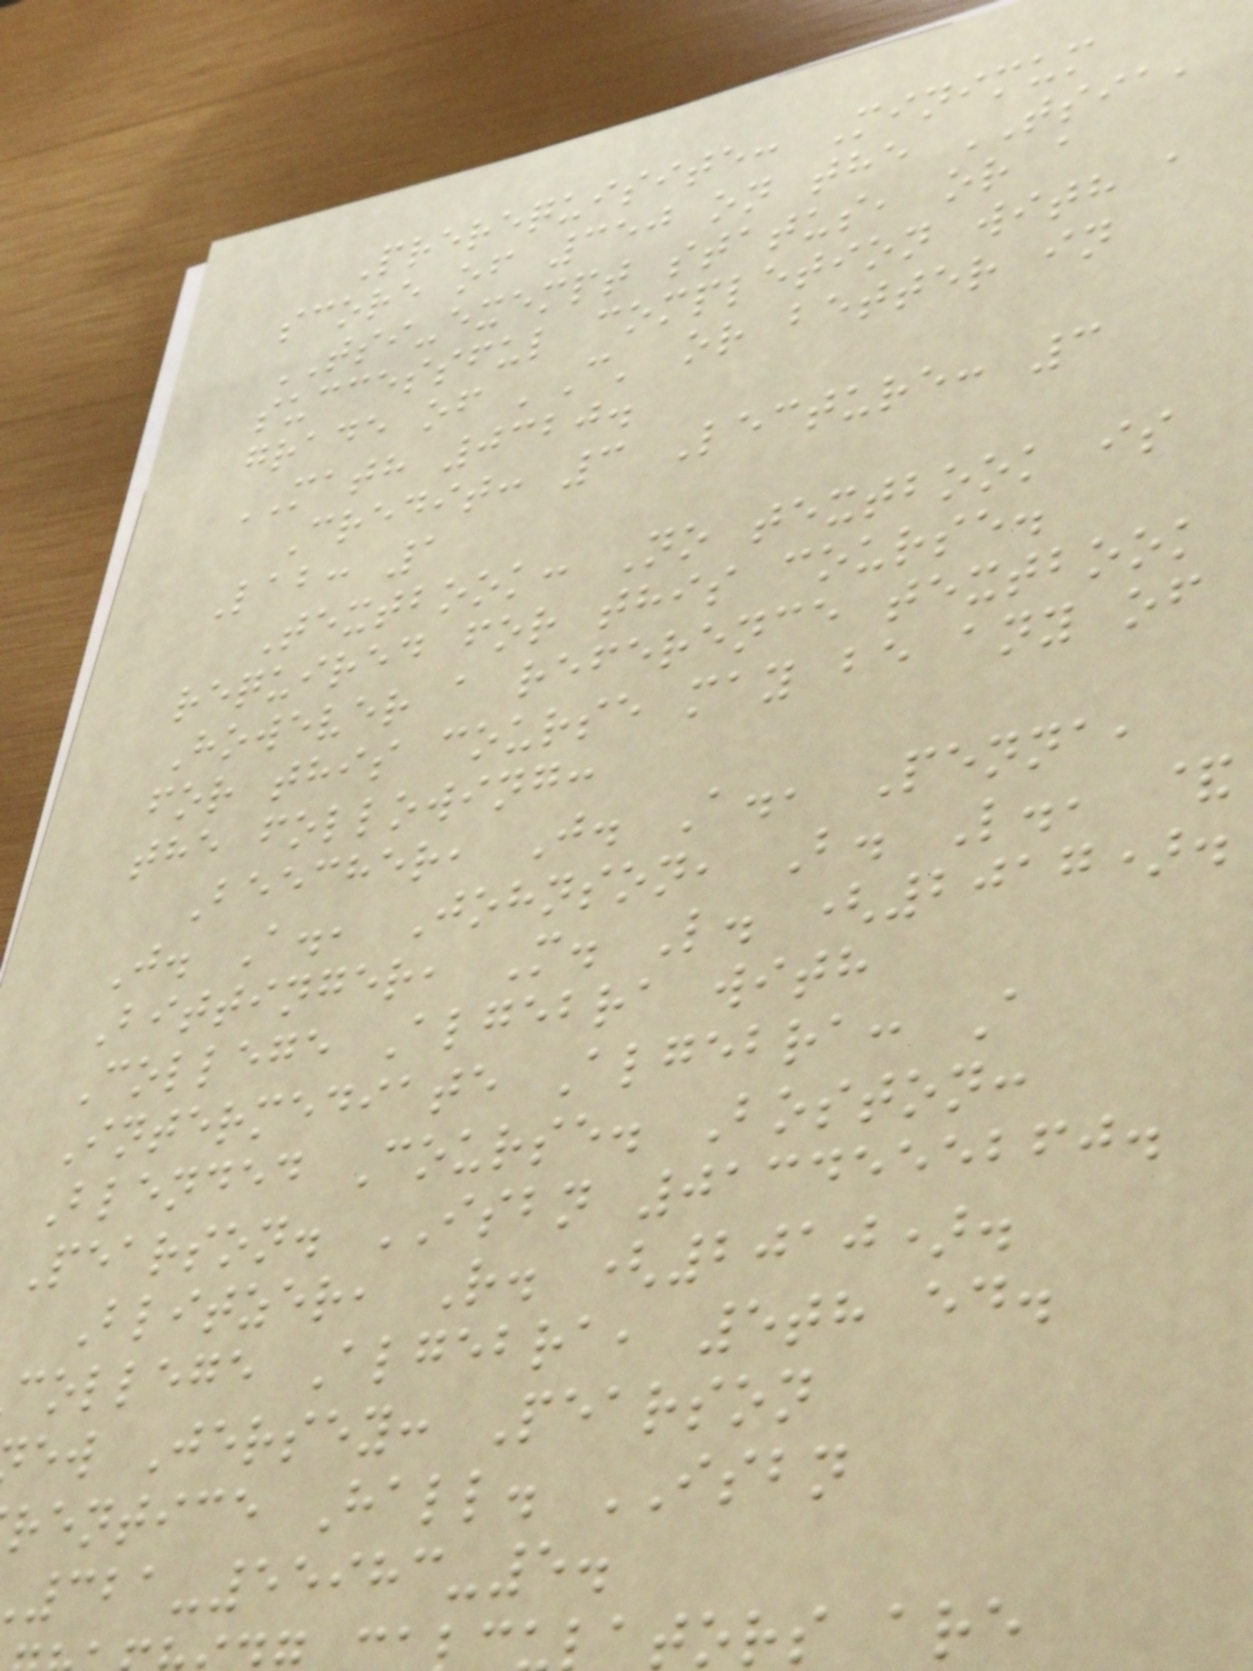Prerequisite: Minimum
score of 350 on the TSIA,
TSI-exempt status, or a
successful completion with a
grade of 'C' or better in
MATH 0320.
Credit: 3 Lecture: 3
Lab: 1
Textbook: No textbook is
required for this course.
However a reference textbook
for this course may be any of
the following:
Beecher, J. A., Penna,
J. A., Johnson, B. L., &
Bittinger, M. L. (2017).
College Algebra with
Intermediate Algebra: A
Blended Course. Boston:
Pearson. ISBN 0134555260.
Blitzer, R. (2010).
college Algebra, 5th ed.
ew Jersey: Pearson
rentice Hall. ISBN
321-55983-5.
tors are
